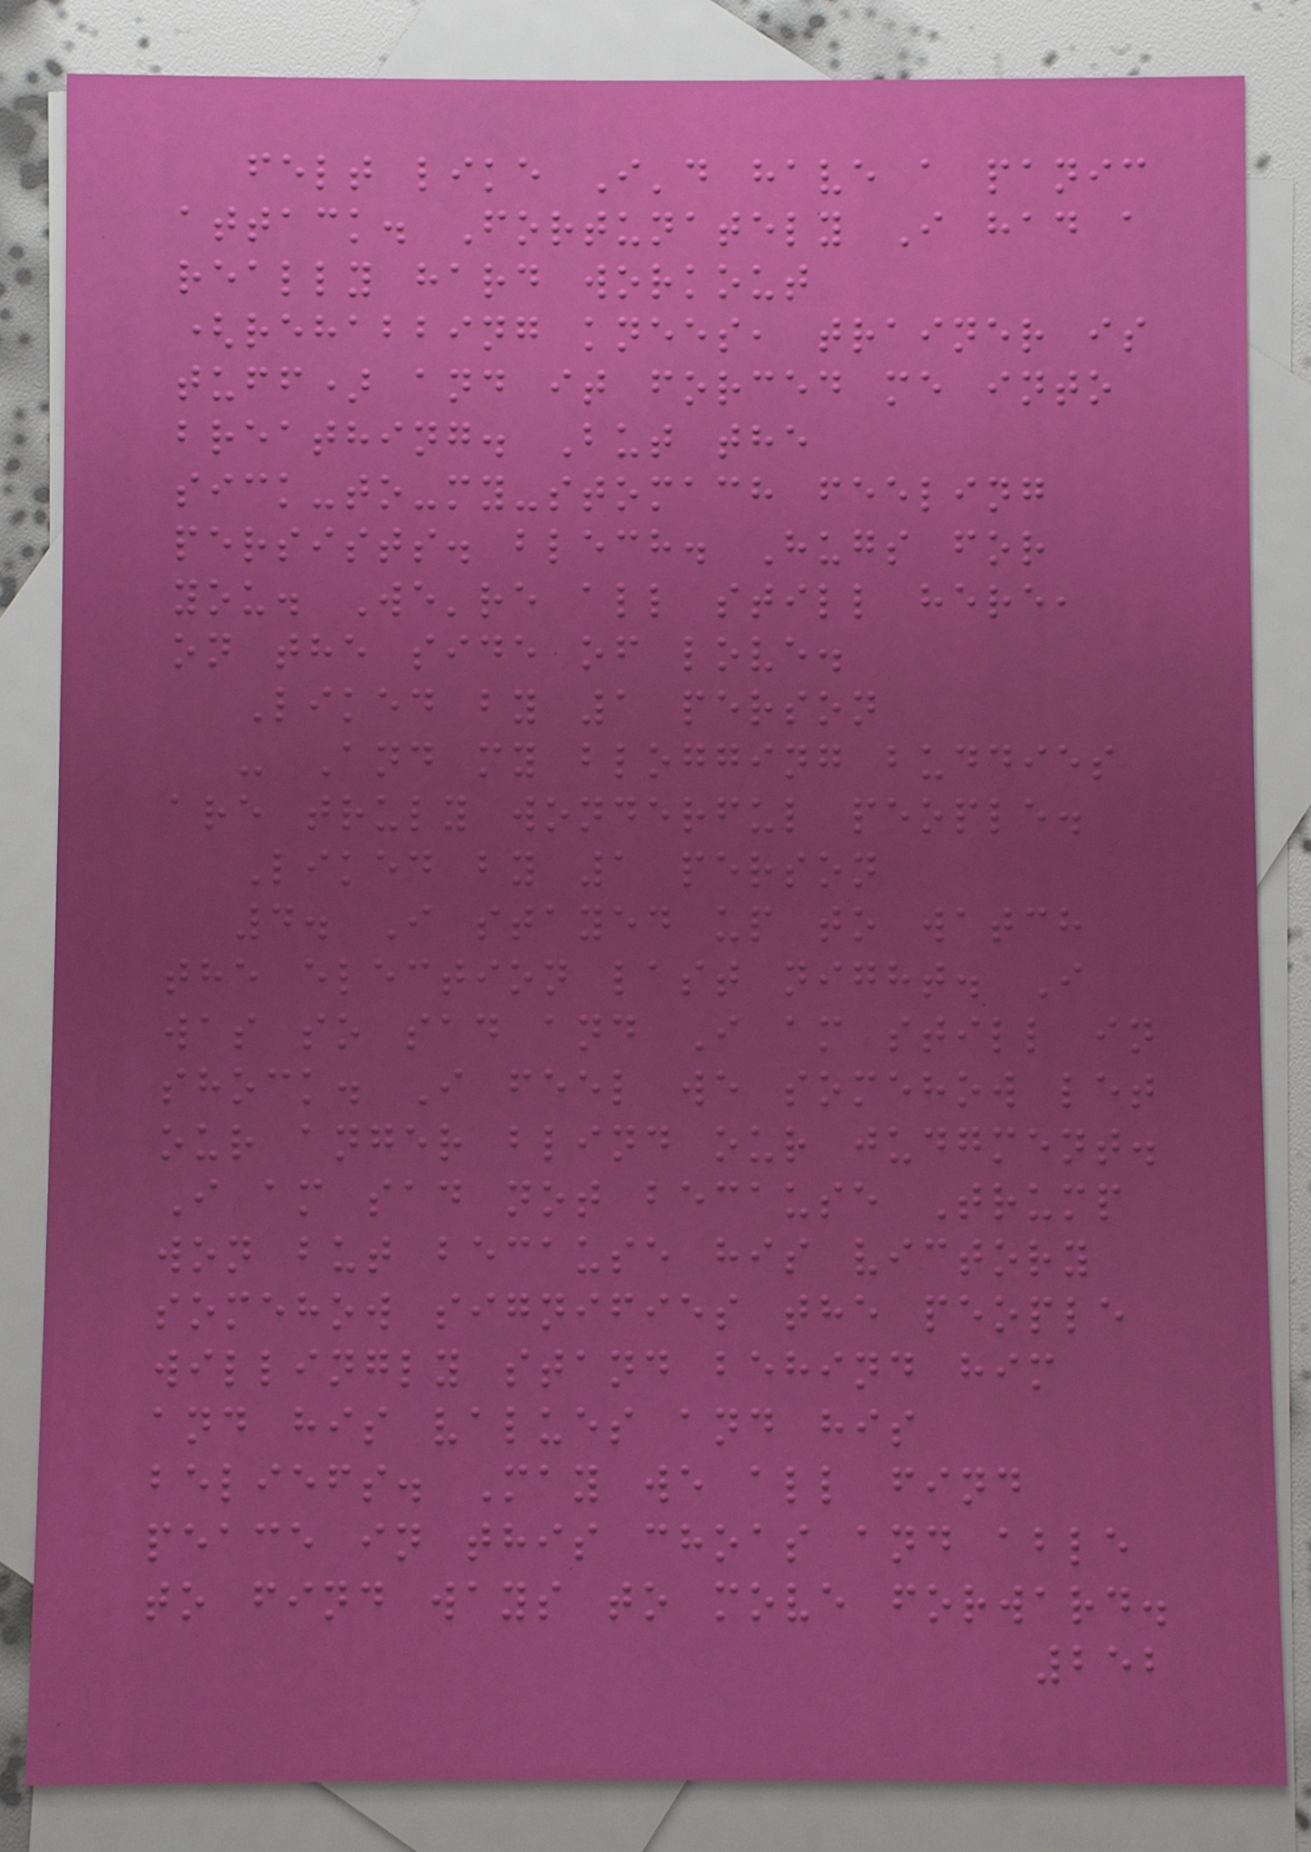felt like I'd have a panic
attack. Fortunately I had a
really hard workout
(rehabbing knees, trainer is
tuff) and it forced me into
breathing. But the
sick-to-my-stomach feeling
persists. blech. Hugs for
you. We're all still here,
on the side of love.
Liked by 1 person
- And my blogging buddies
are truly wonderful people.
Liked by 1 person
4. I stayed up to watch
the election last night. I
was so sad and I am still in
shock. I feel we somehow let
our anger blind our judgment.
I am sad not because Trump
won but because his victory
somehow signifies the people
willingly stand behind him
and his values and his
beliefs. May we all find
peace in this choas and able
to find ways to move forward.
252
